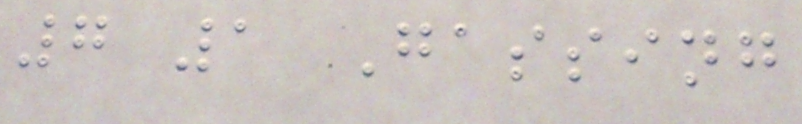7 1 Gassing
